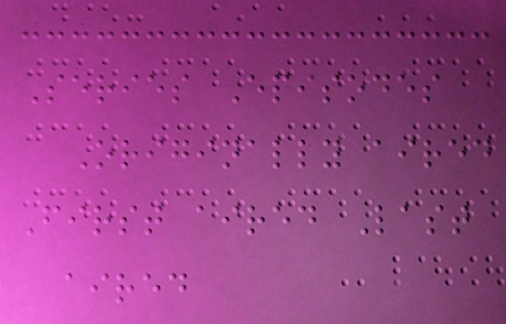Series Episodes
Originally aired
First aired Last
aired
